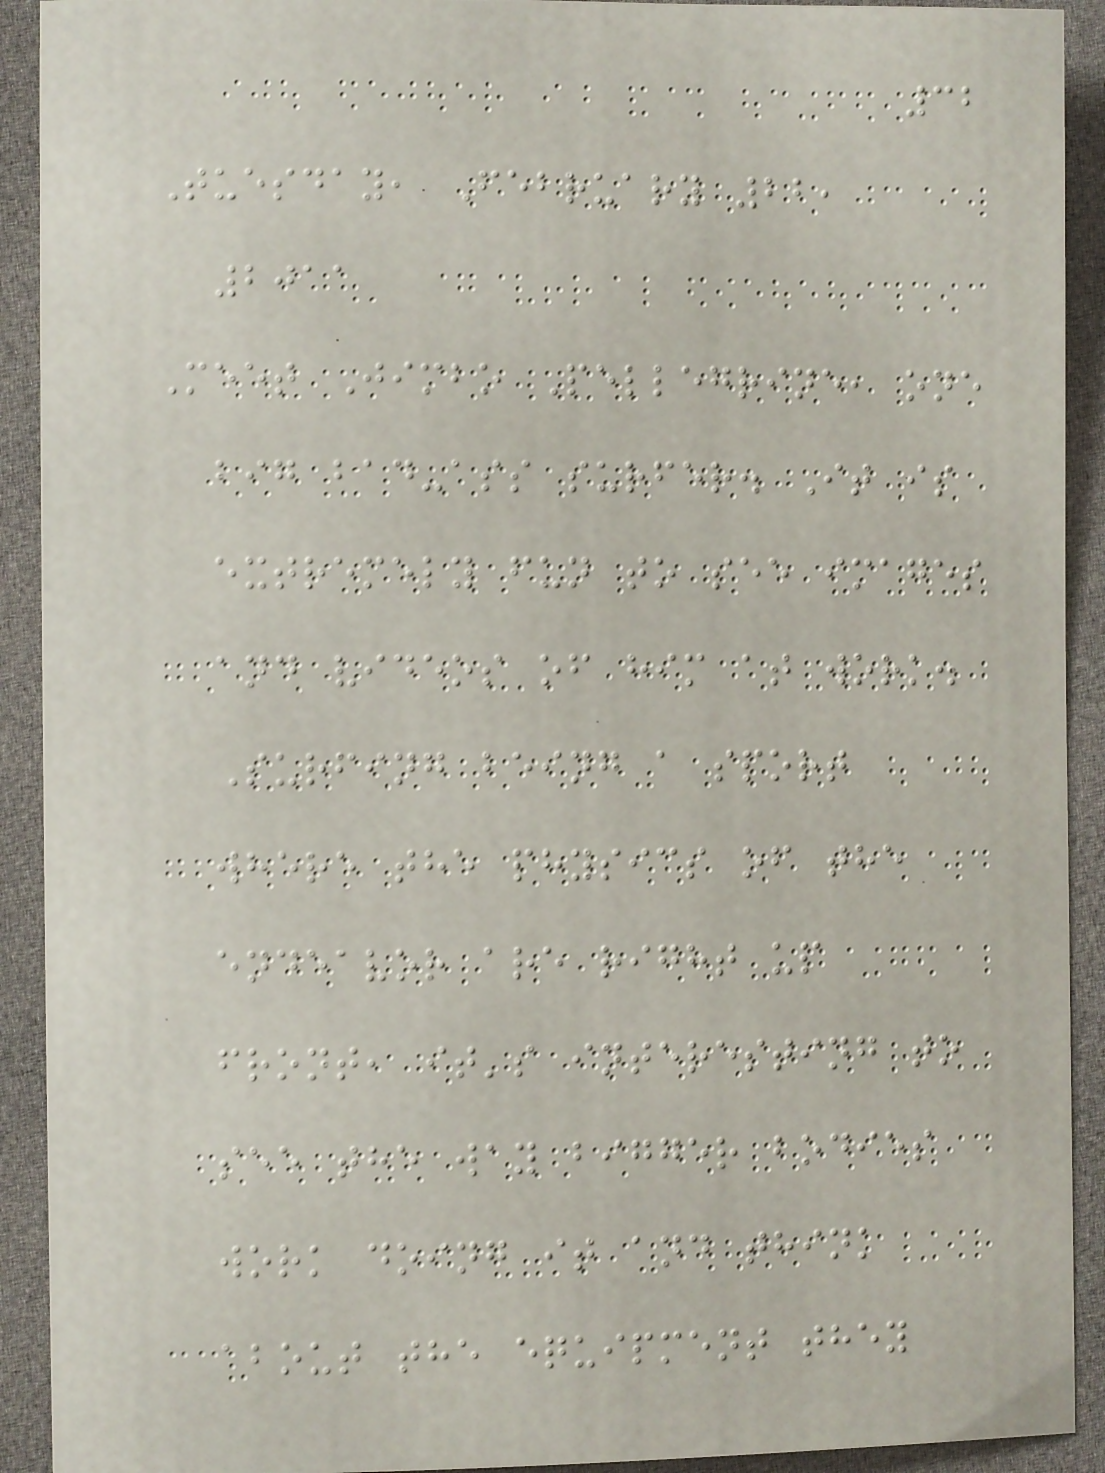32
Tuesday, February 22,
2011
Meet Jimbo Pellegrine, one
big bad-ass surfer. It is
extremely fun to see images
and videos of him at work.
Surfing being a sport
where the physics of the
endeavor are right up
front, it's interesting to
see the way bigger bodies
work doing it and think
about the equipment they
